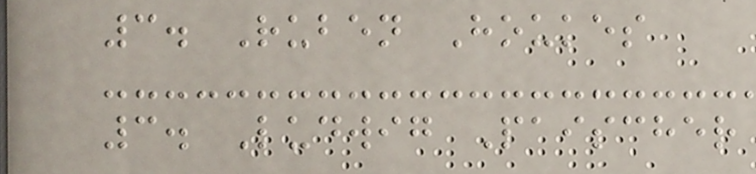3. Ruben Houkes
3. Ludwig Paischer
